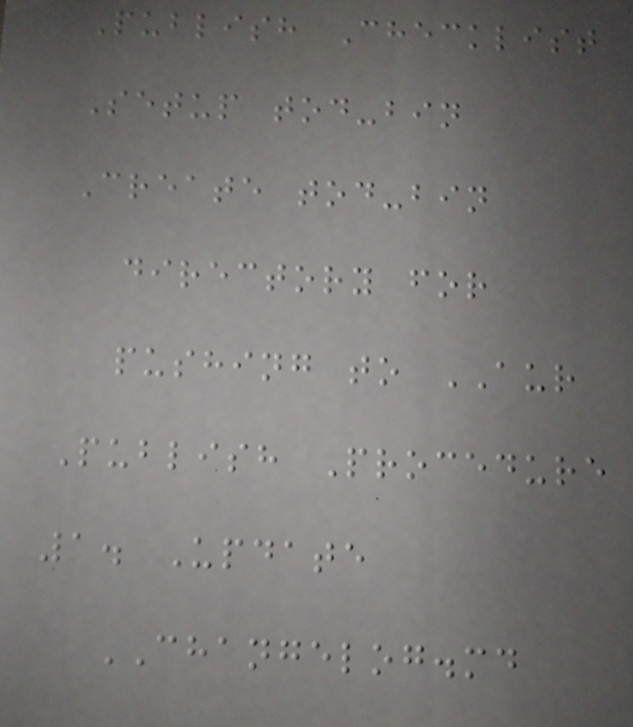Publish Checklist
Setup tod-bin
Create tod-bin
directory for
pushing to AUR
Publish Procedure
1. Update
CHANGELOG.md
